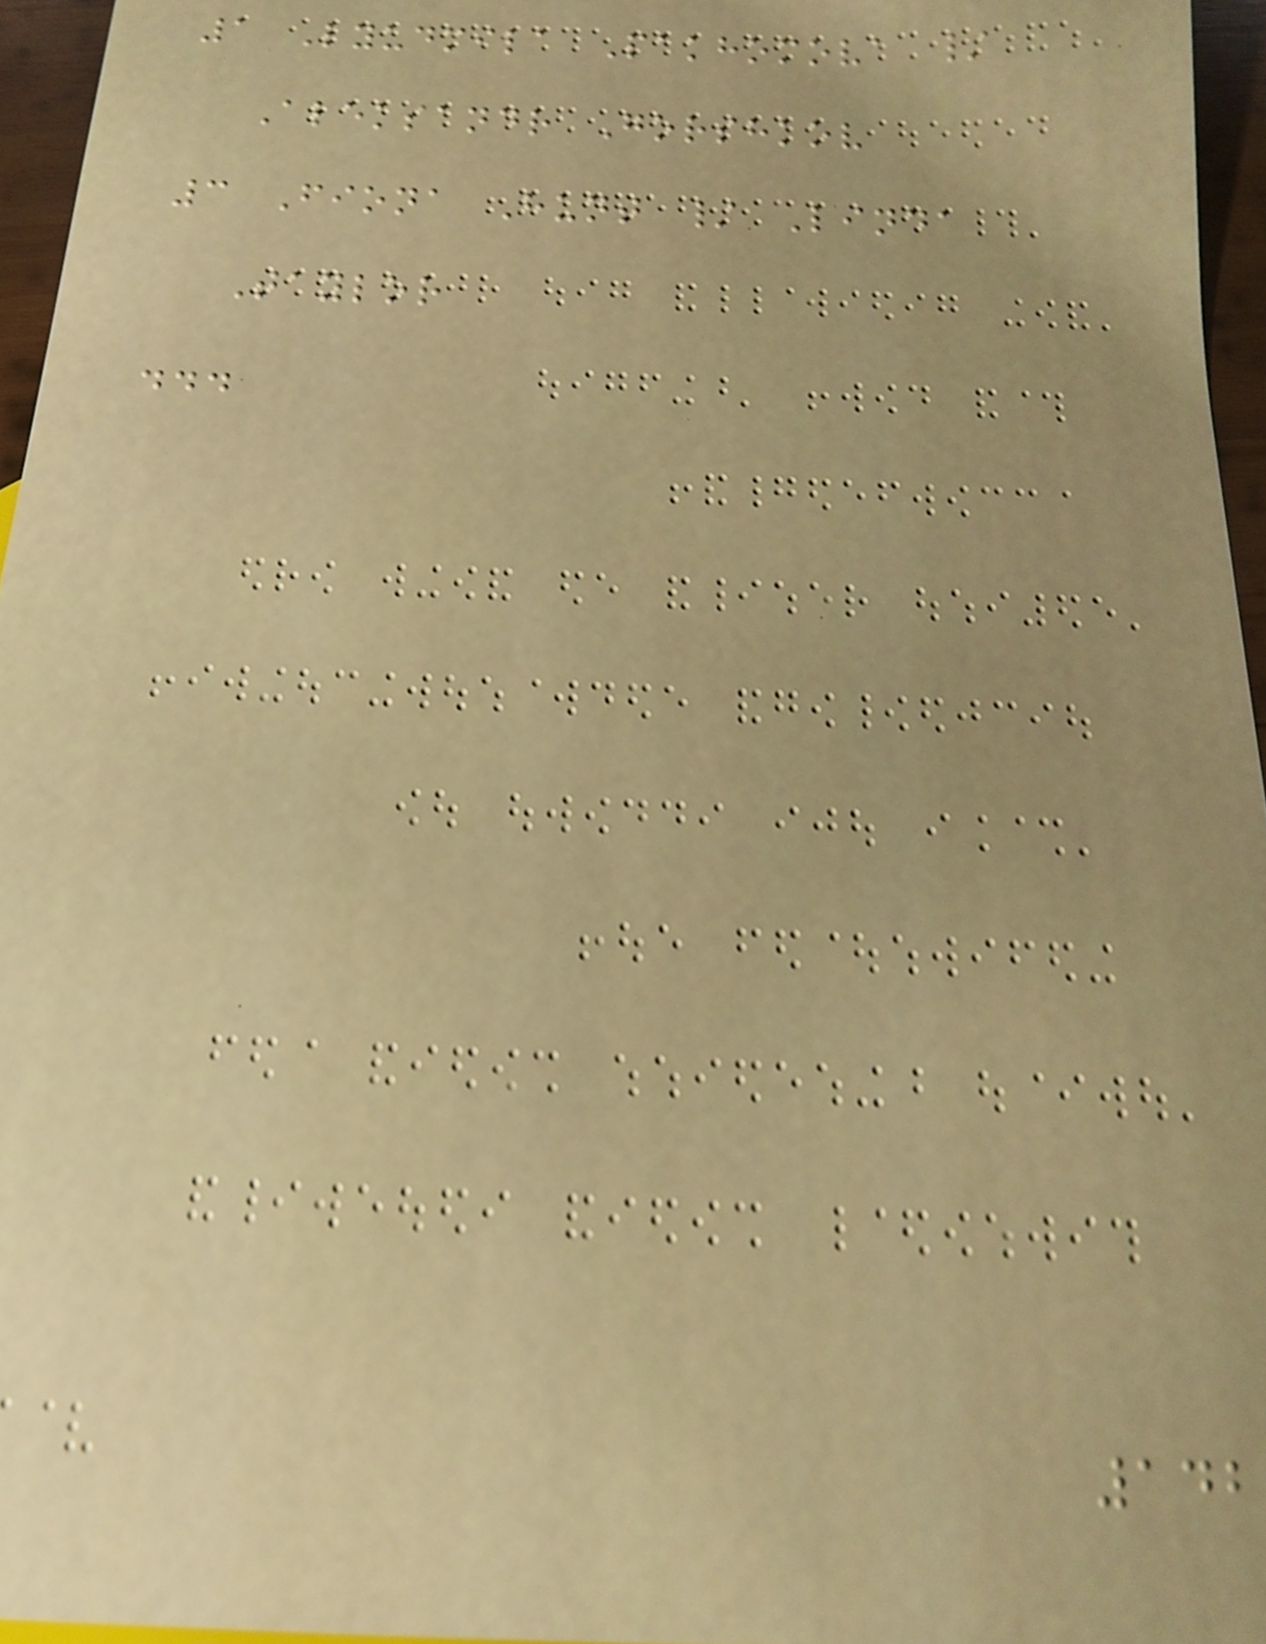1 Lyudmila Pakhomova /
Aleksandr Gorshkov
3 Fiona Hunt / Linda
Taylor
...
142
